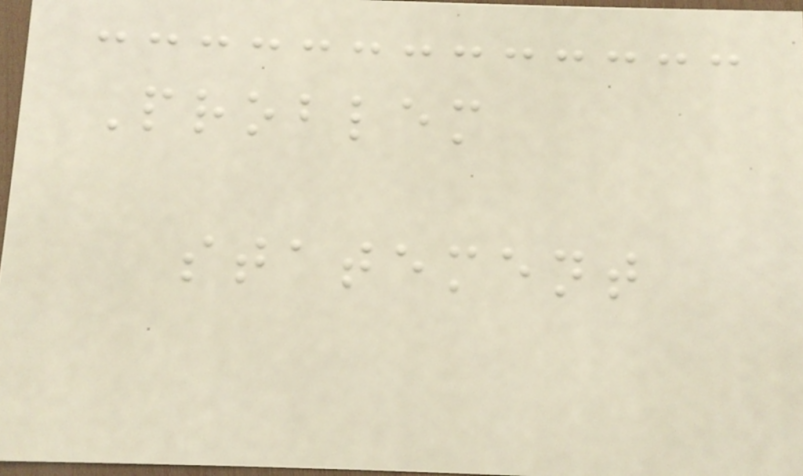Problem
statement
